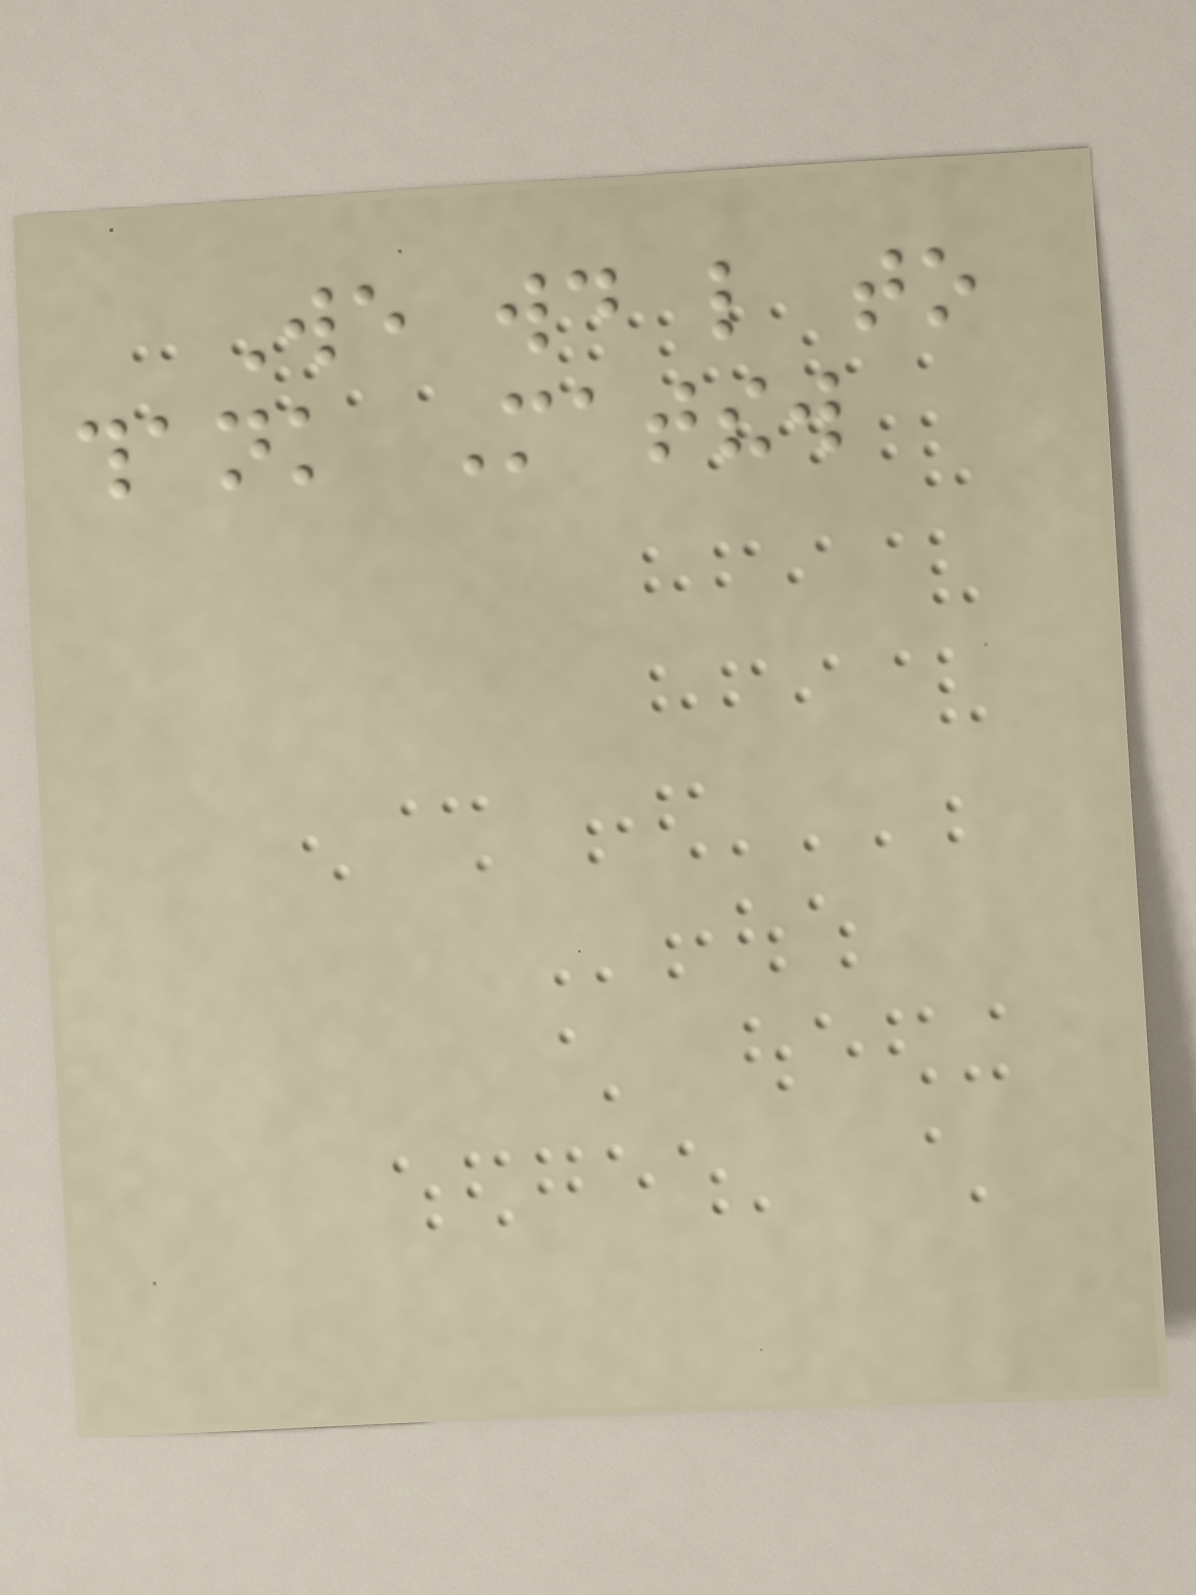We would like to
thank Matthew
